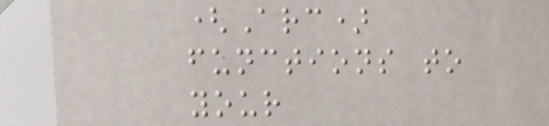(Arc)
functions to
your
